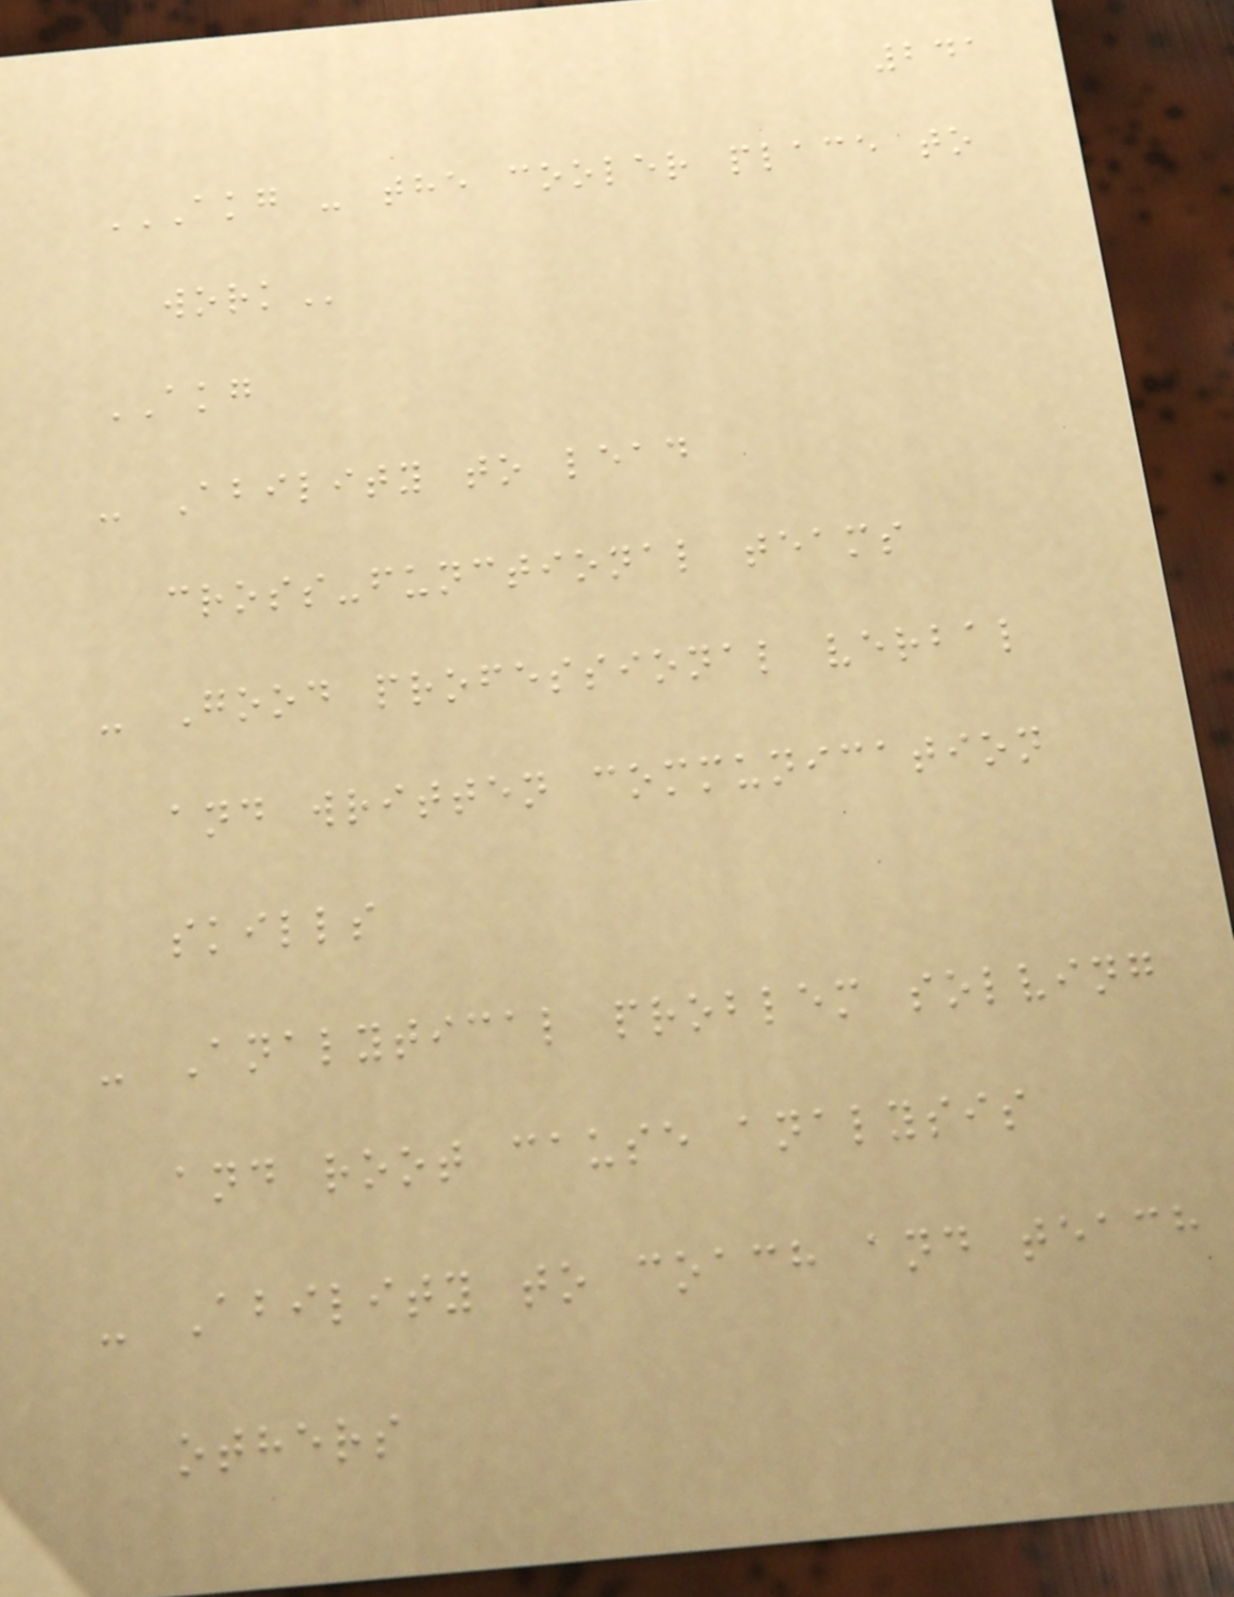241
AKG - THE COOLER PLACE TO
WORK
AKG
- Ability to lead
cross-functional teams
- Good professional verbal
and written communication
skills
- Analytical problem solving
and root cause analysis
- Ability to coach and teach
others
